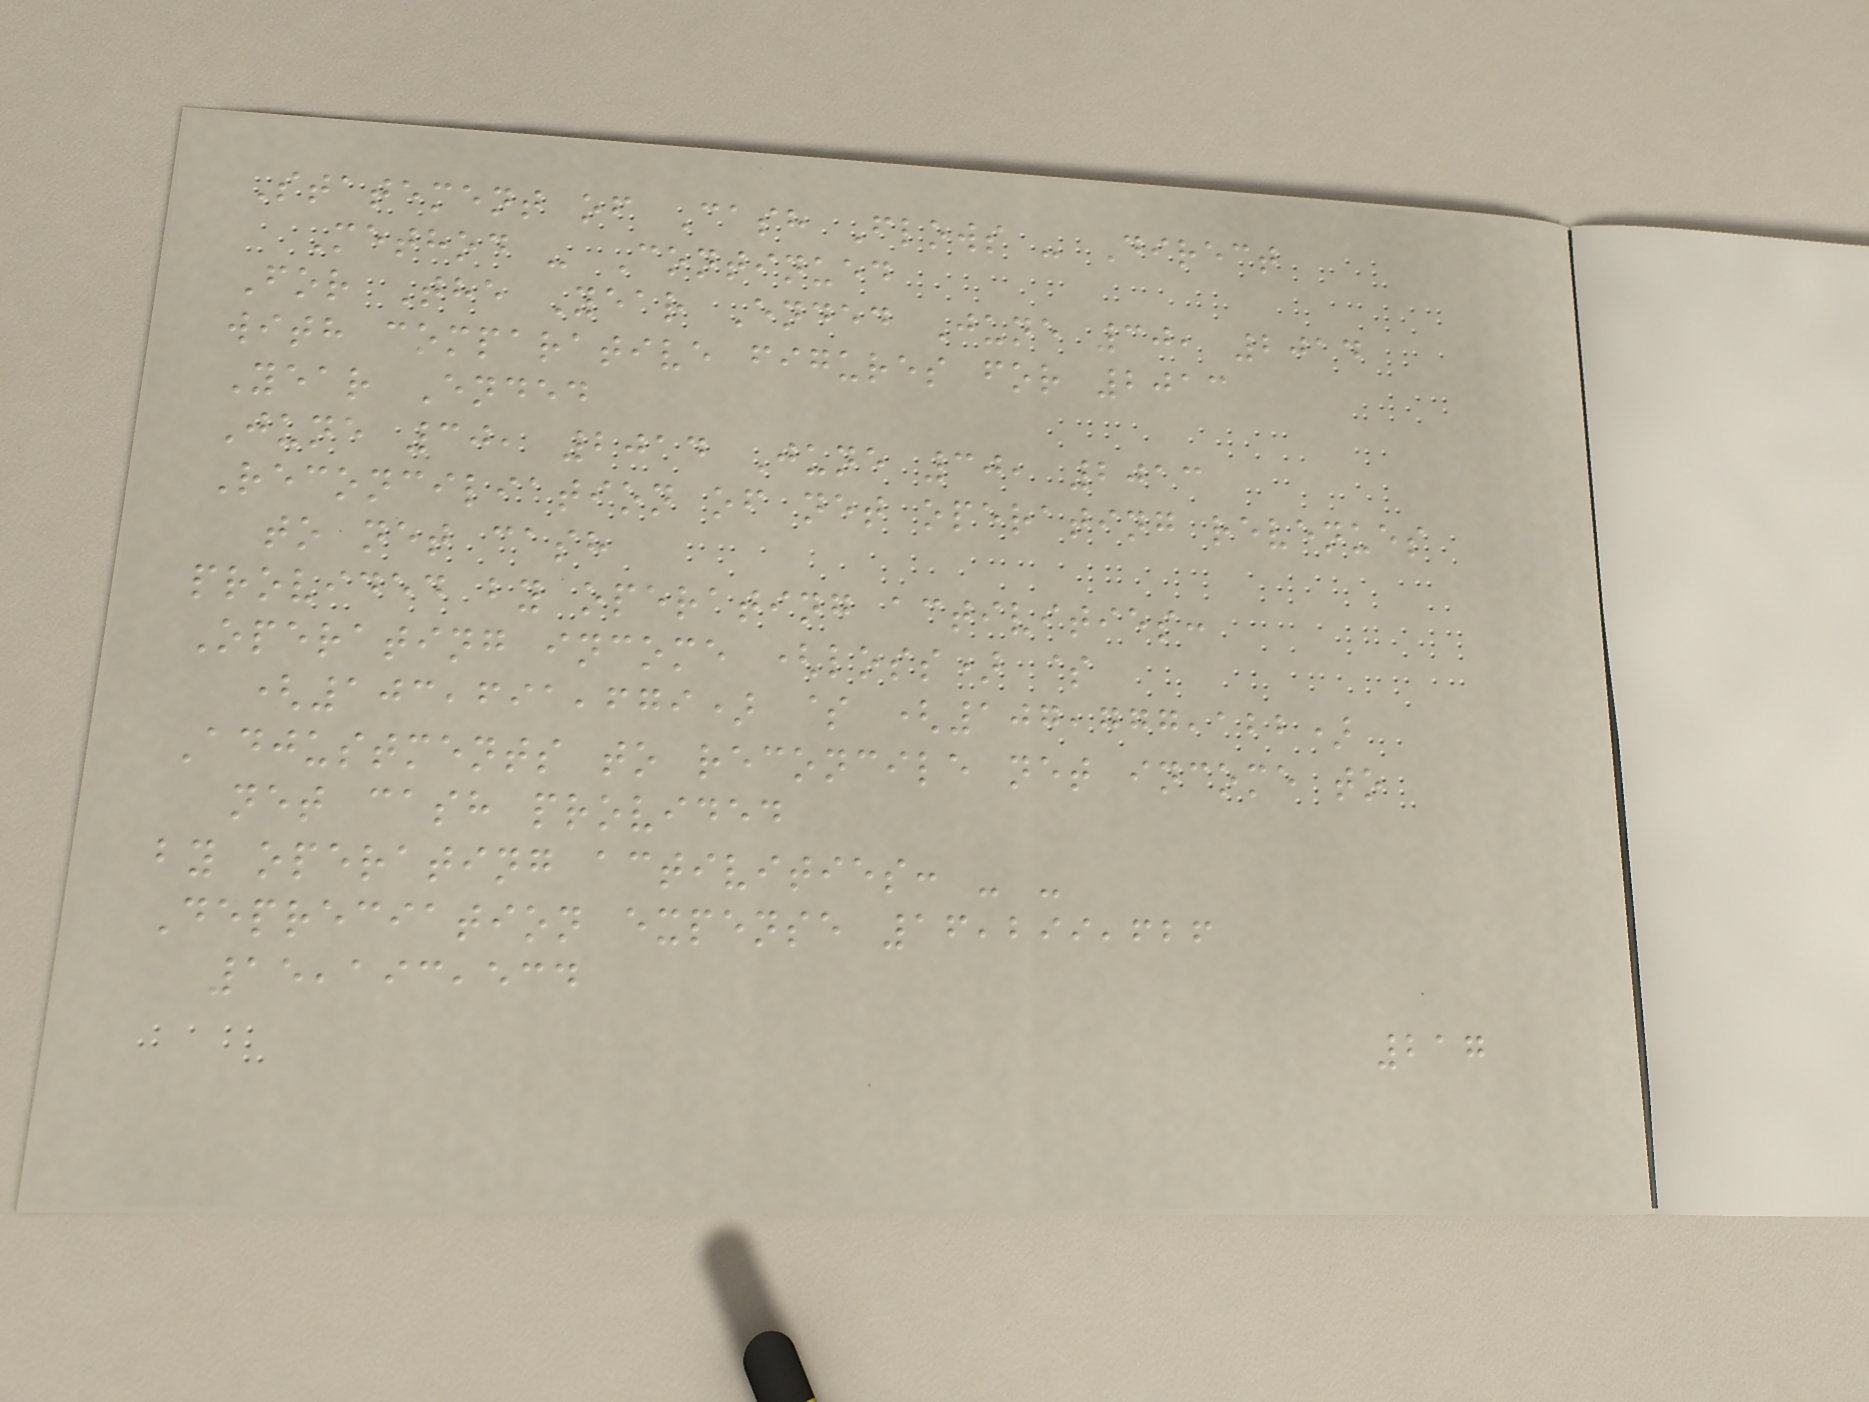Statement of Cash Flows - Direct
Method - Continued
For The Year Ended June 30, 2014
with comparative figures for 2013
Year Ended
June 30, 2014 June 30, 2013
Reconciliation of net operating revenues
to net cash
provided by operating activities:
Operating income (loss) $
(103,691,679) $ (107,777,122)
Adjustments to reconcile net income to
net cash provided
by operating activities: - -
Depreciation expense 16,299,626
15,193,534
217
